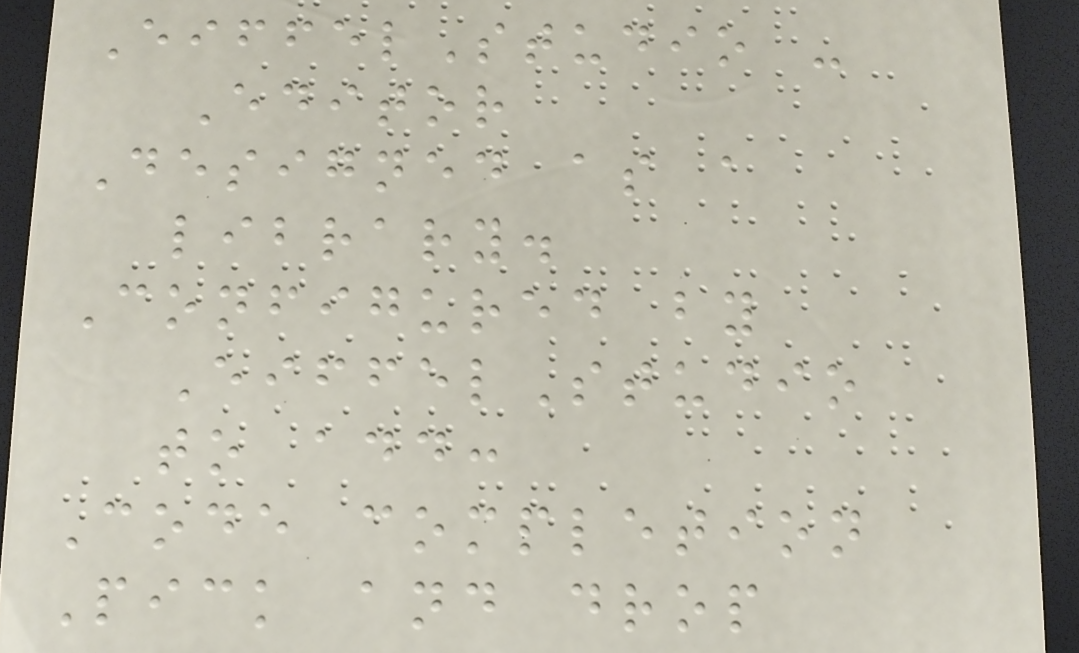EiffelStudio -
Editor
Designed as a
library.
Configured by
EiffelStudio
to add:
Code completion
Pick and drop
